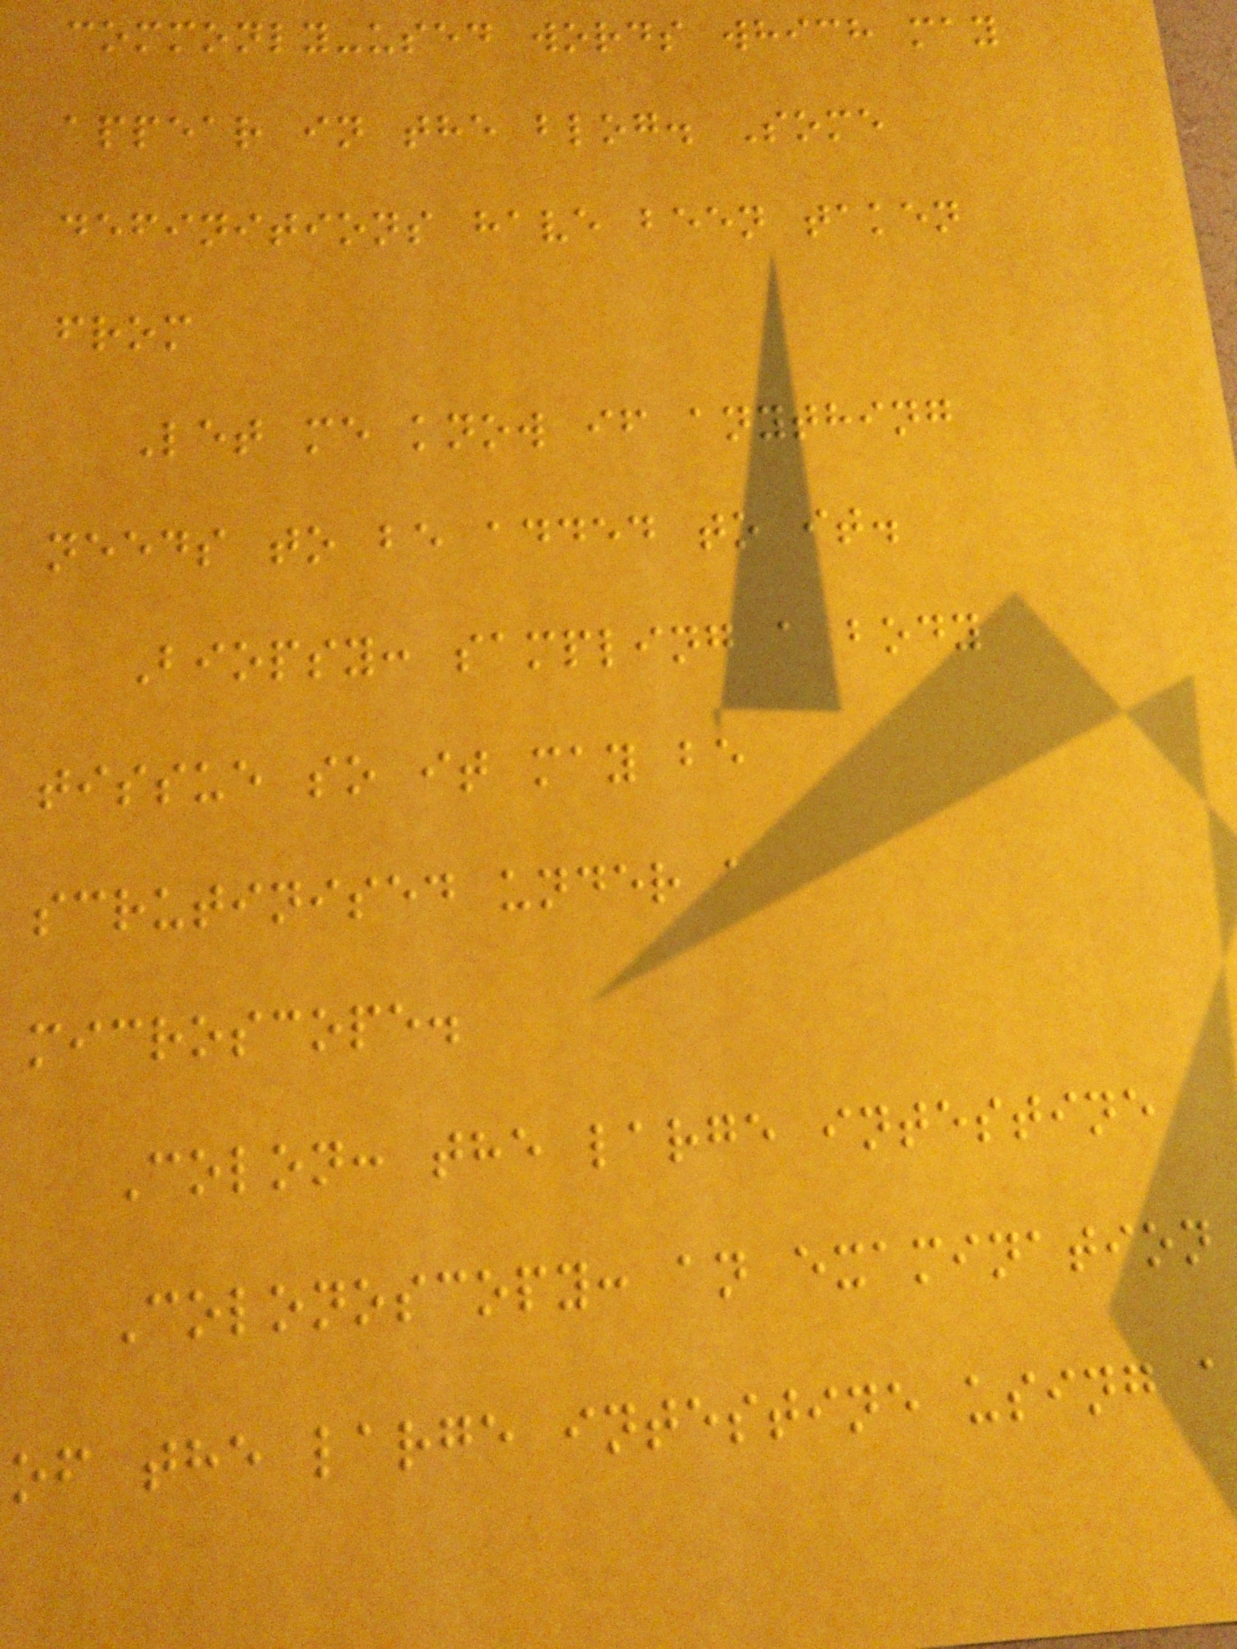commonly-used words which may
appear in the blog. Some
definitions have been taken
from
Let me know if anything
needs to be added to it.
Biopsy: sampling a body
tissue so it may be
scrutinised under a
microscope.
Colon: the large intestine
Colonoscopy: an examination
of the large intestine using a
